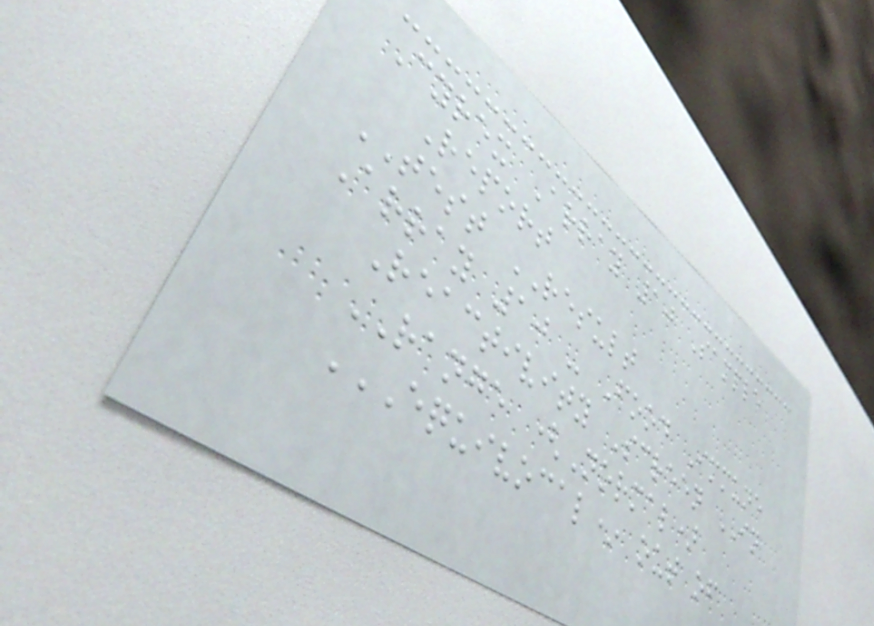Cyrex Array 10 Sample
Report
TEST RESULT
Array 10 - Food Immune
Reactivity Screen IN
RANGE (Normal)
EQUIVOCAL* OUT OF
